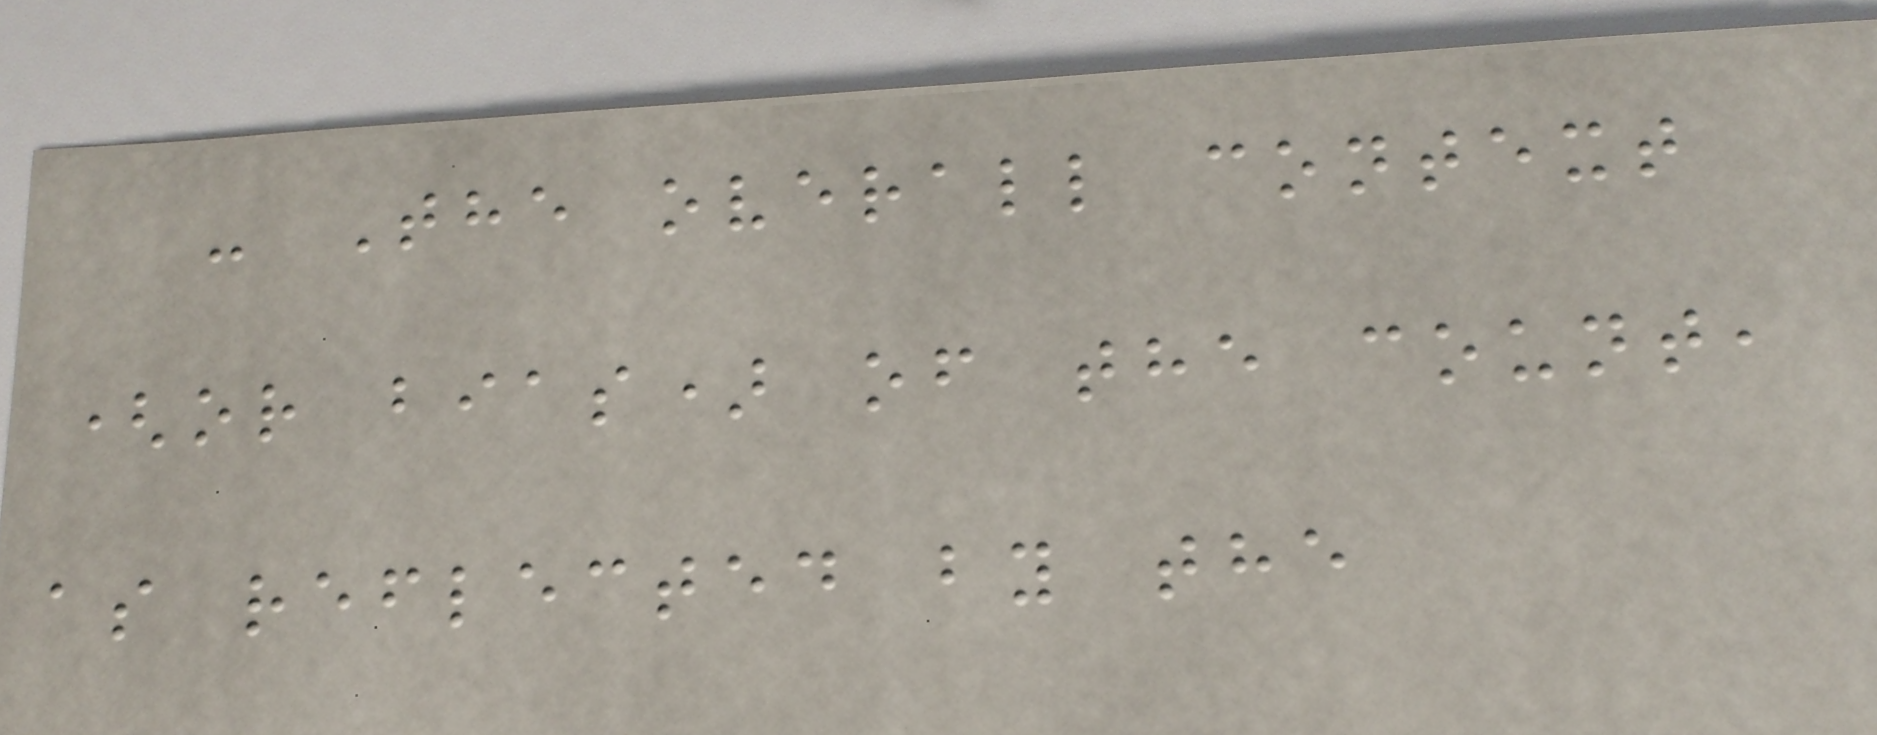- The overall context
(or bias) of the count,
as reflected by the
